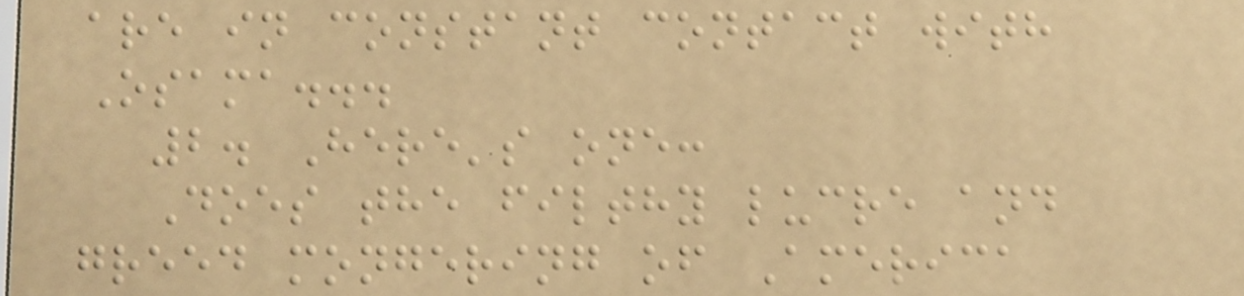are in constant contact with
Osama...
2. Here's one:
Does the filthy lucre and
greed mongering of America
